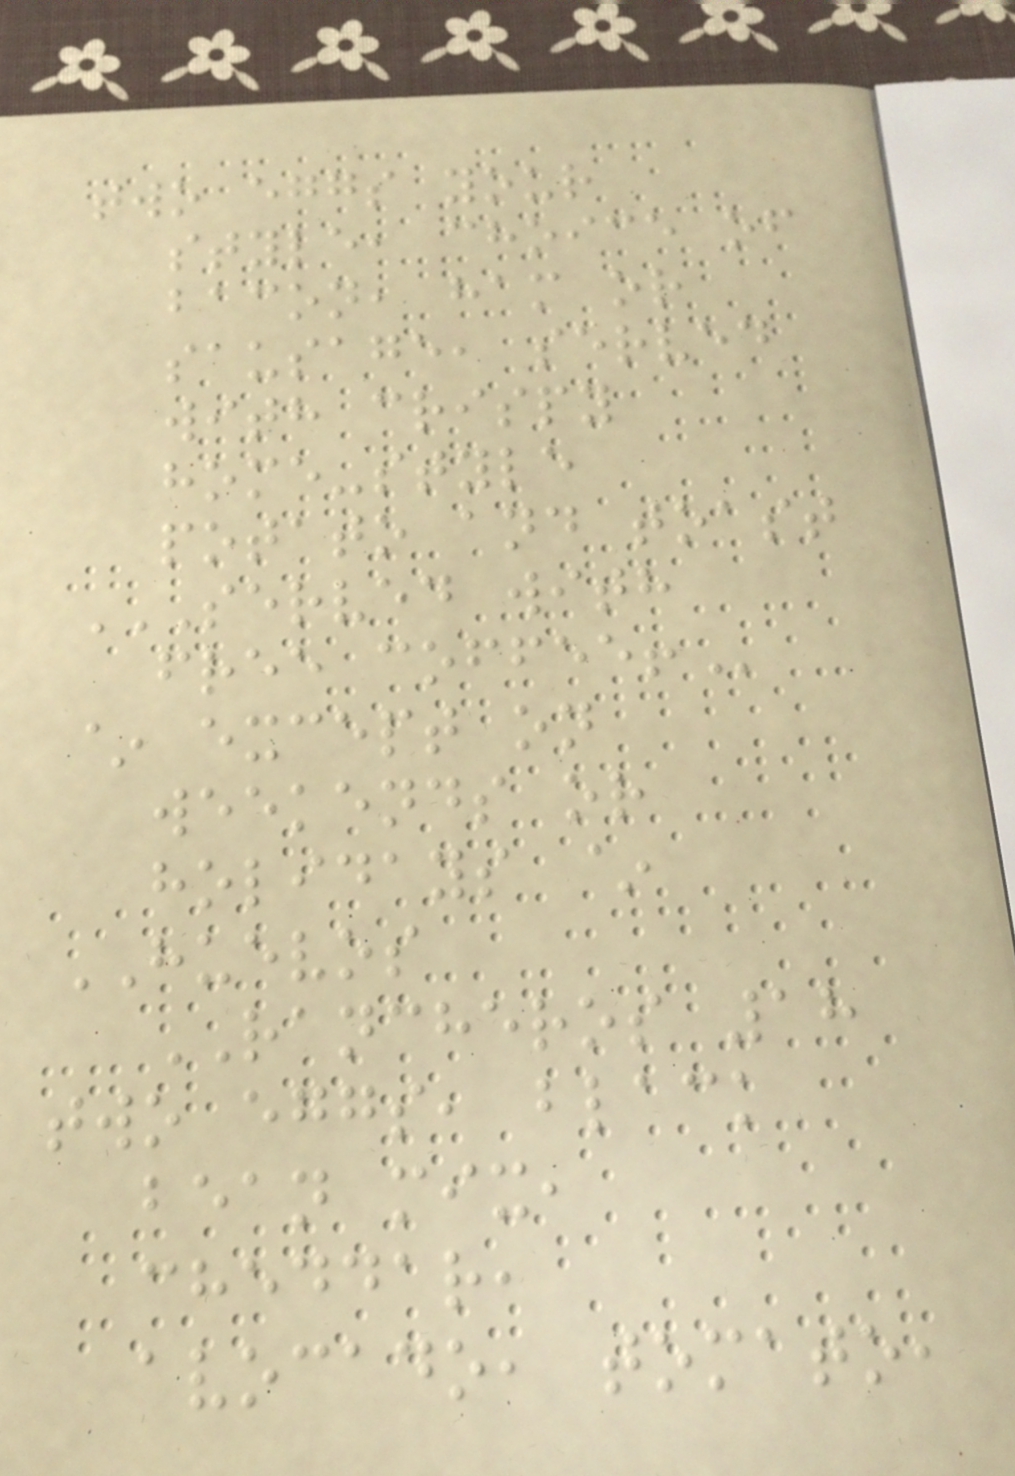two eggs your
style, choice of
bacon, ham or
sausage, served
with crispy
home-style
potato and toast
SERVED WITH
FREE COFFEE!
~ except on
weekends or
holidays ~
HUEVOS
RANCHEROS 18
two eggs, black
bean mix,
cheddar,
avocado, tomato,
